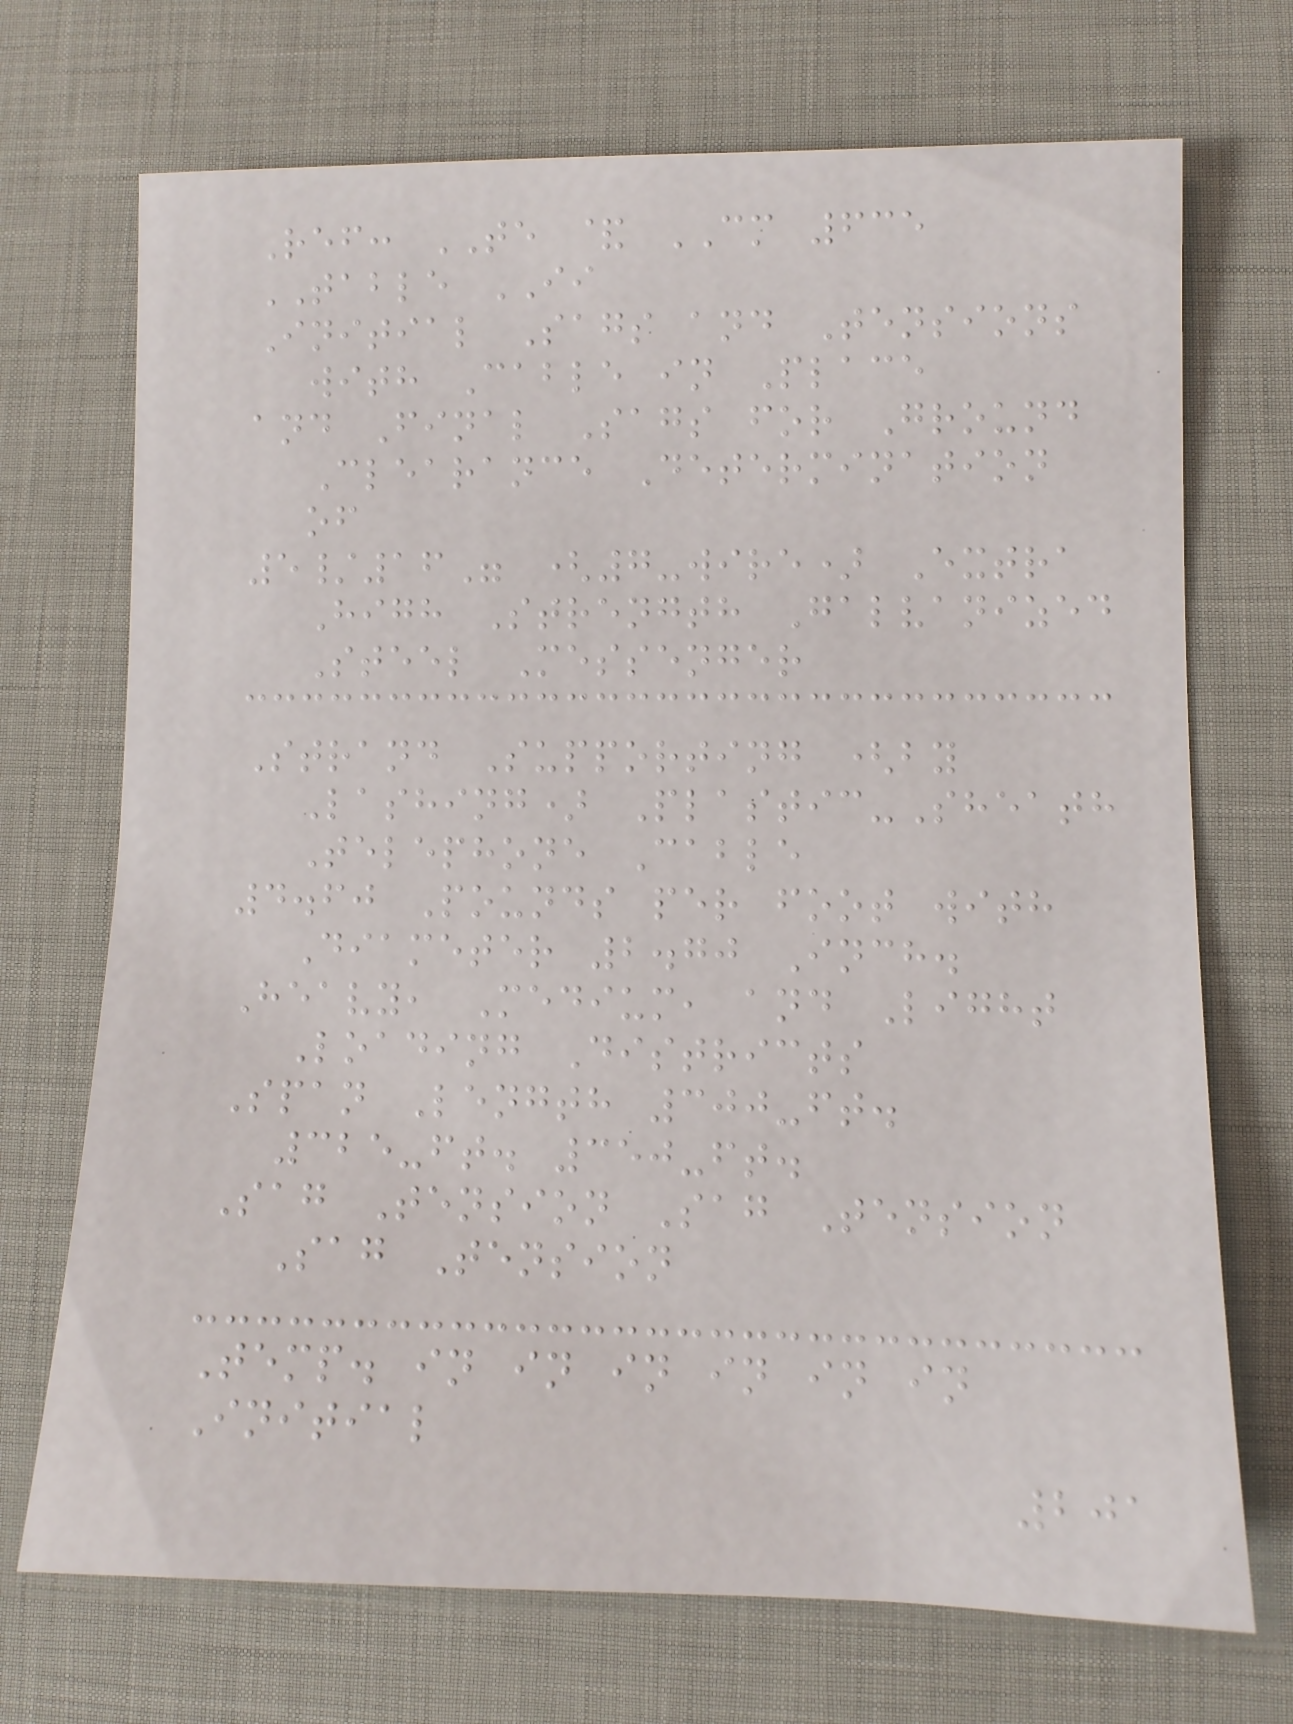Ref: TE & CM 635
TABLE II
Initial Sags and Tensions
with Cable in Place
and Final Sags for Ground
Clearance Determination
of
5/16" (7-wire) Extra
High Strength Galvanized
Steel Messenger
Strand Supporting (by
Lashing) Plastic-Sheath
Telephone Cable
4.60 Pounds per foot with
Diameter 2.70 Inch.
Heavy, Medium, and Light
Loading Districts
Span Length 300-ft.
325-ft. 350-ft.
Sag Tension Sag Tension
Sag Tension
Temp. in in in in in in
Initial
201
